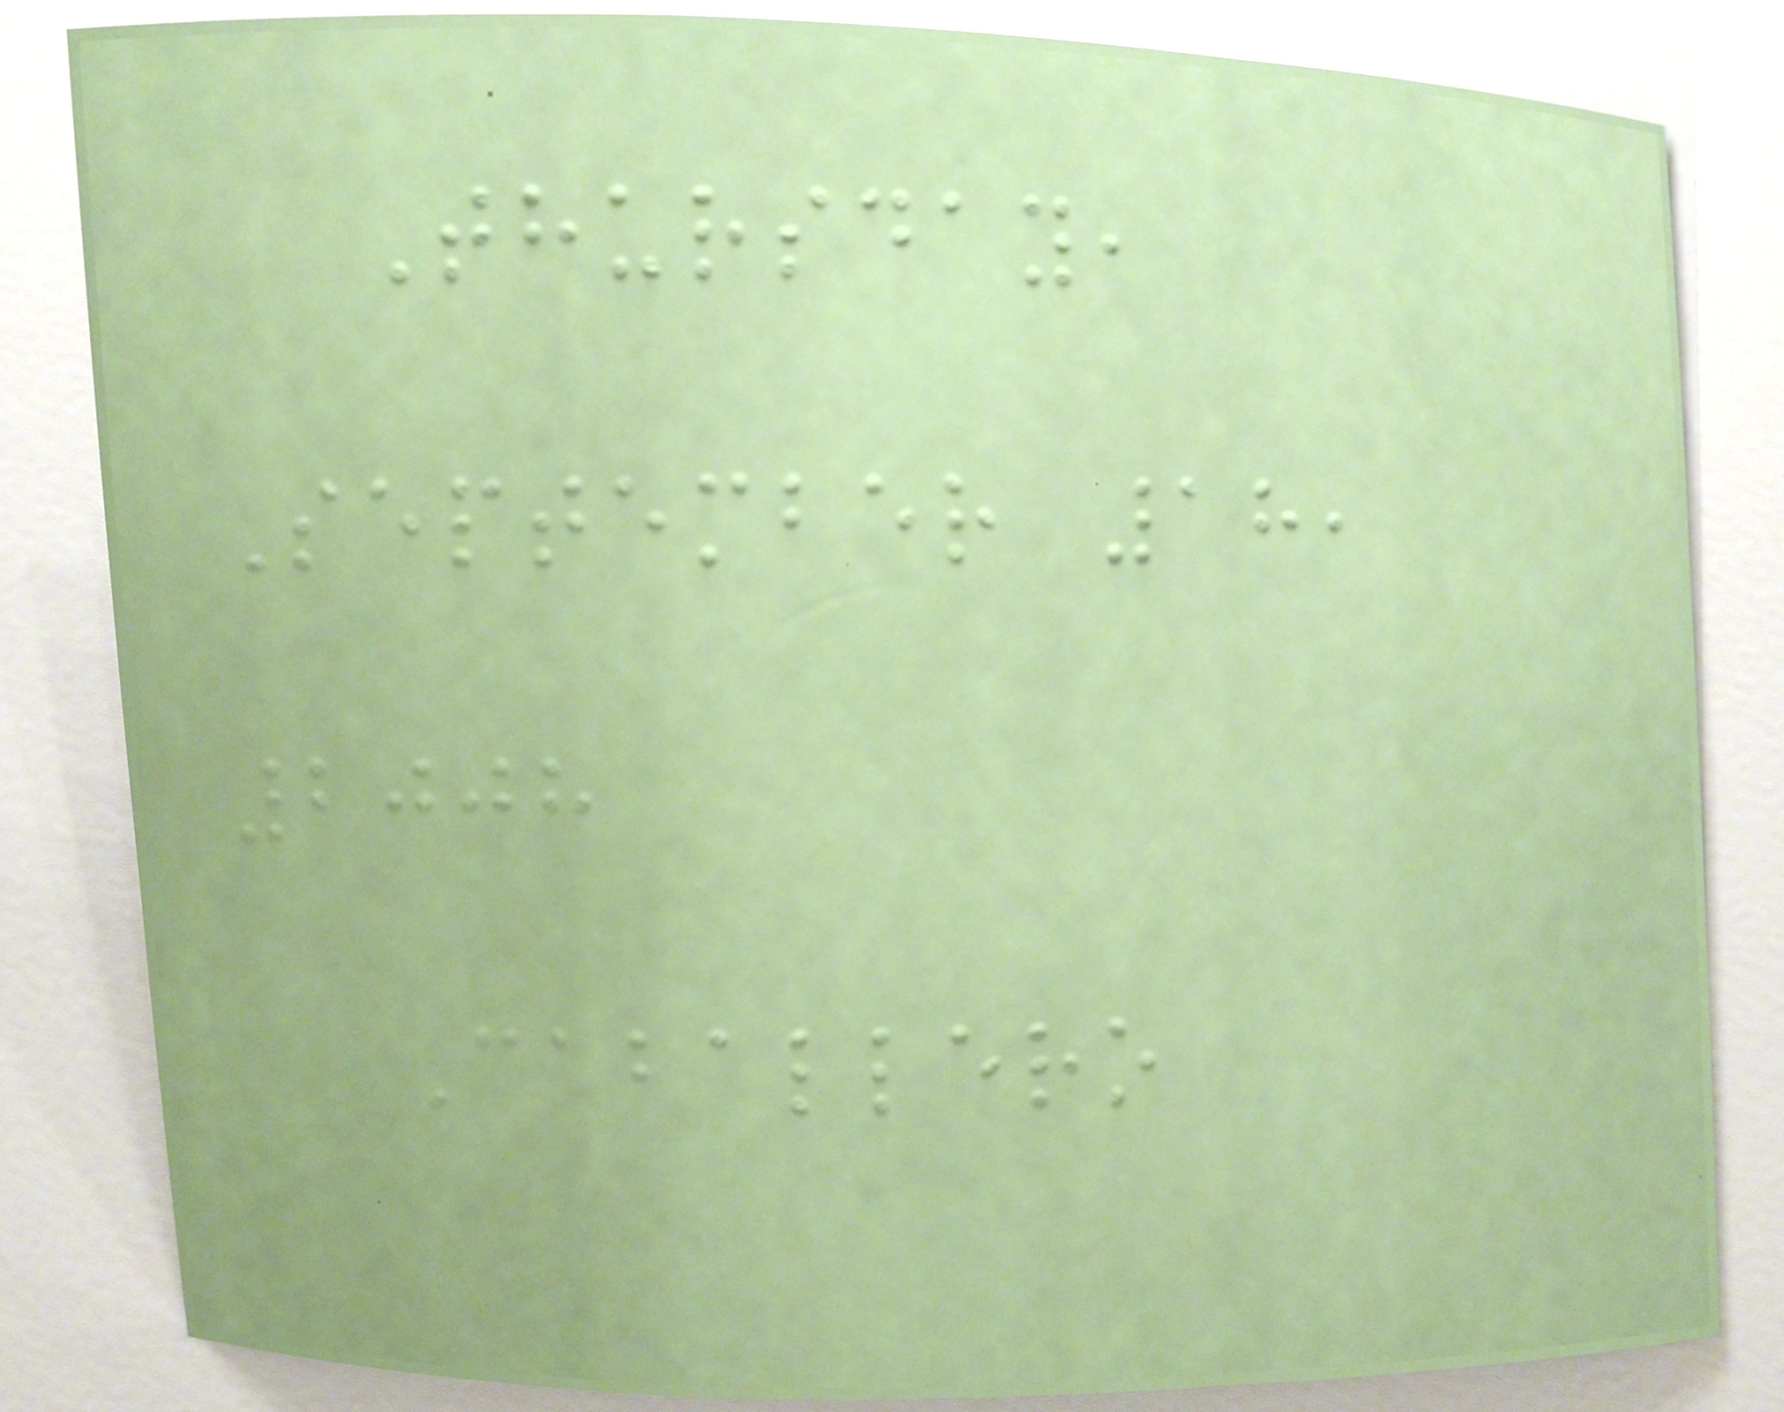Thursday,
September 18,
2008
Caballero
